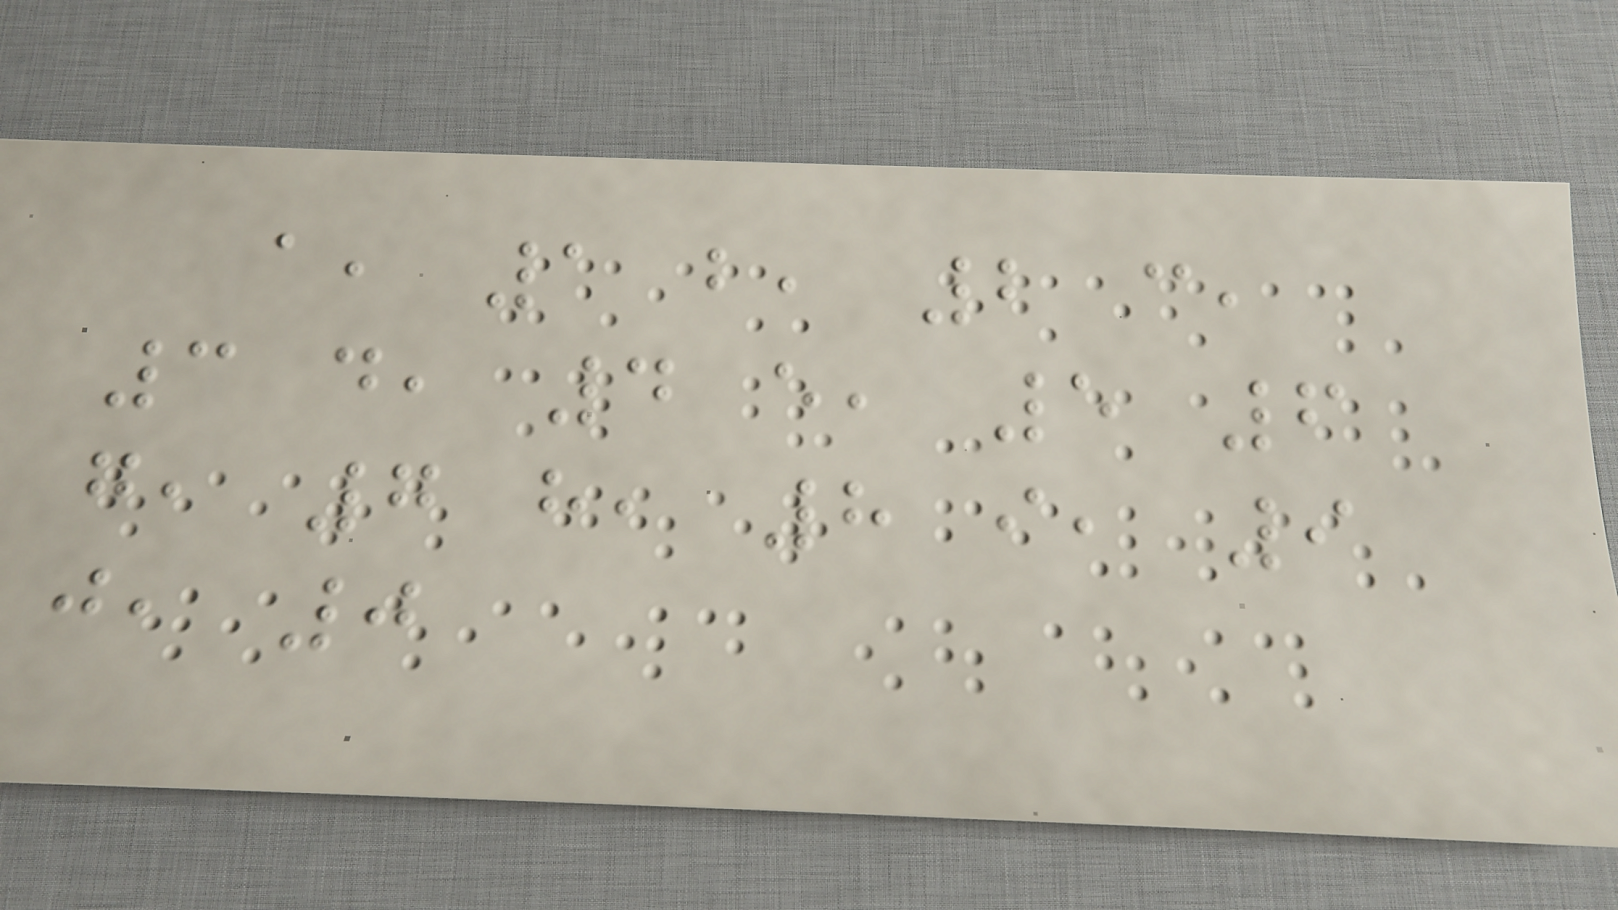a, 1 b, 2 c,
3 d, 4 e, 5 6
g, 7 h, 8 i, 9
j, 0
